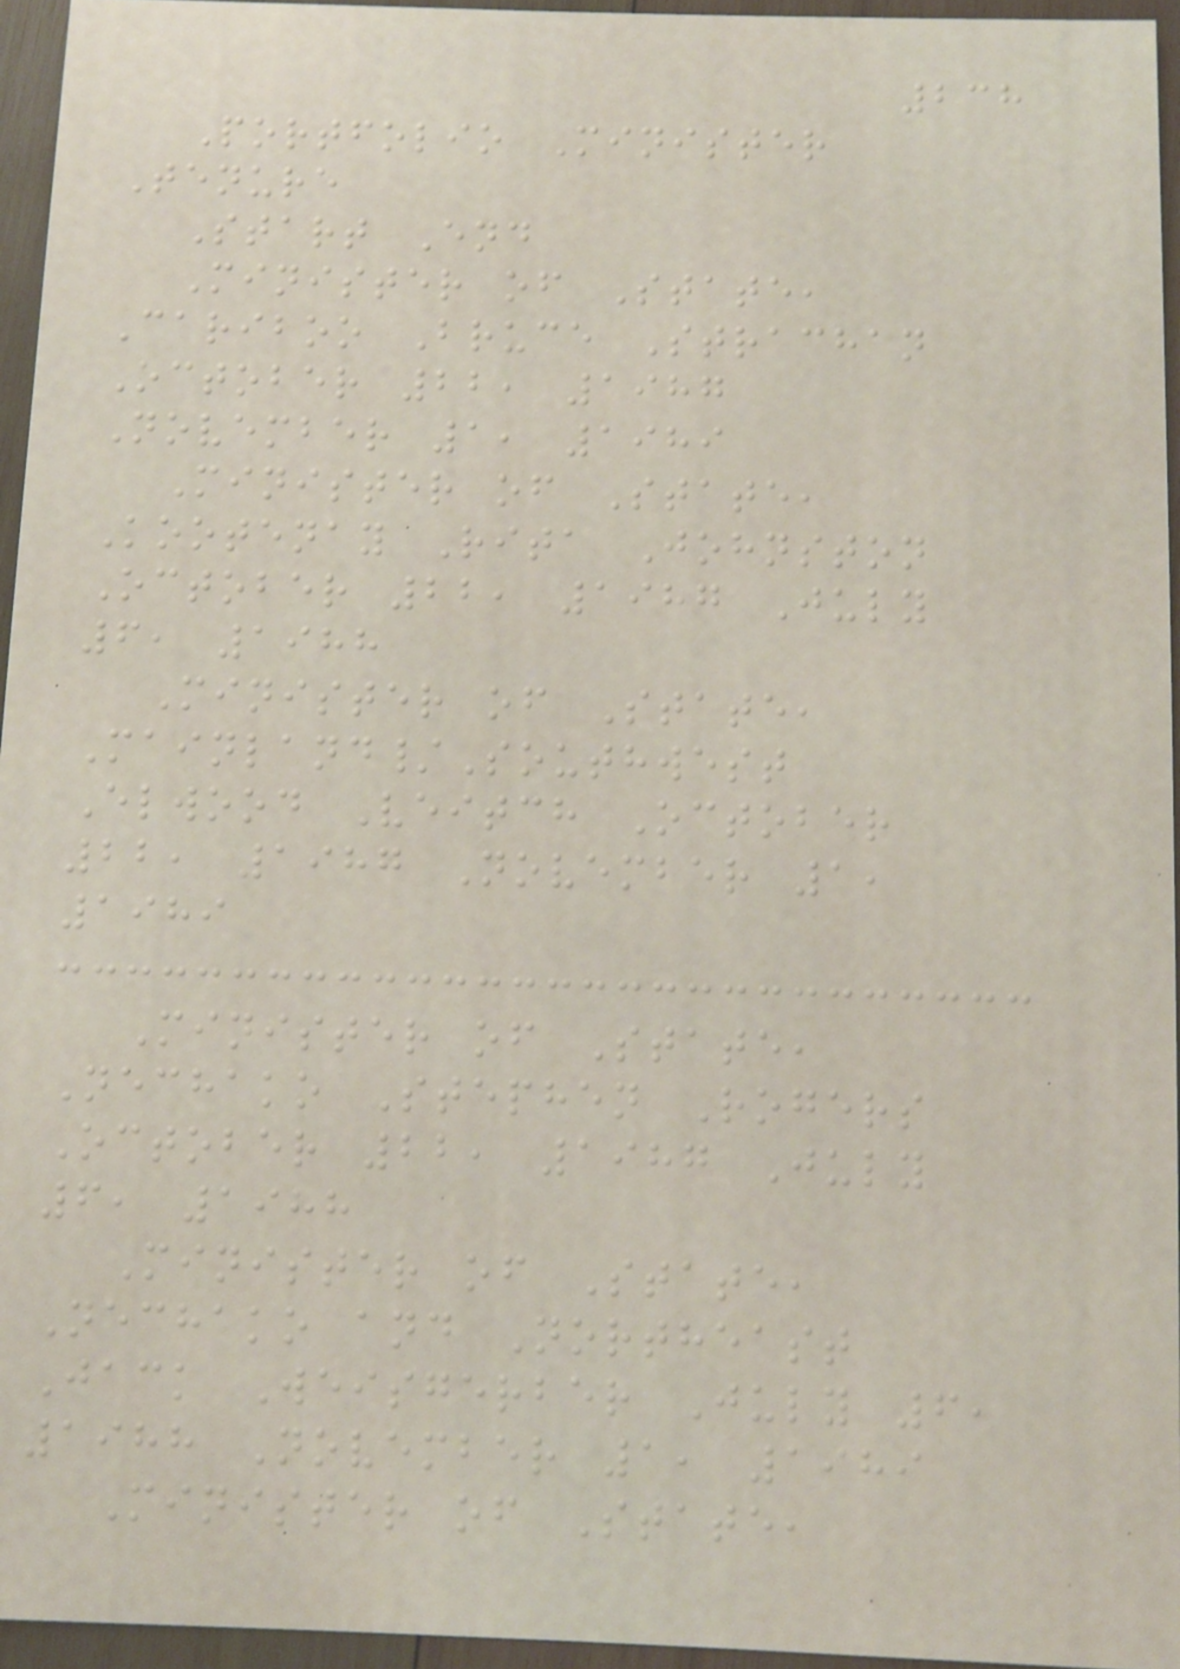238
Portfolio Minister
Tenure
Start End
Minister of State,
Cariboo Bruce Strachan
October 22, 1987
November 1, 1989
Minister of State,
Kootenay Rita Johnston
October 22, 1987 July
6, 1988
Minister of State,
Mainland/Southwest
Elwood Veitch October
22, 1987 November 1,
1989
Minister of State,
Nechako Stephen Rogers
October 22, 1987 July
6, 1988
Minister of State,
Nechako and Northeast
Jack Weisgerber July 6,
1988 November 1, 1989
Minister of State,
